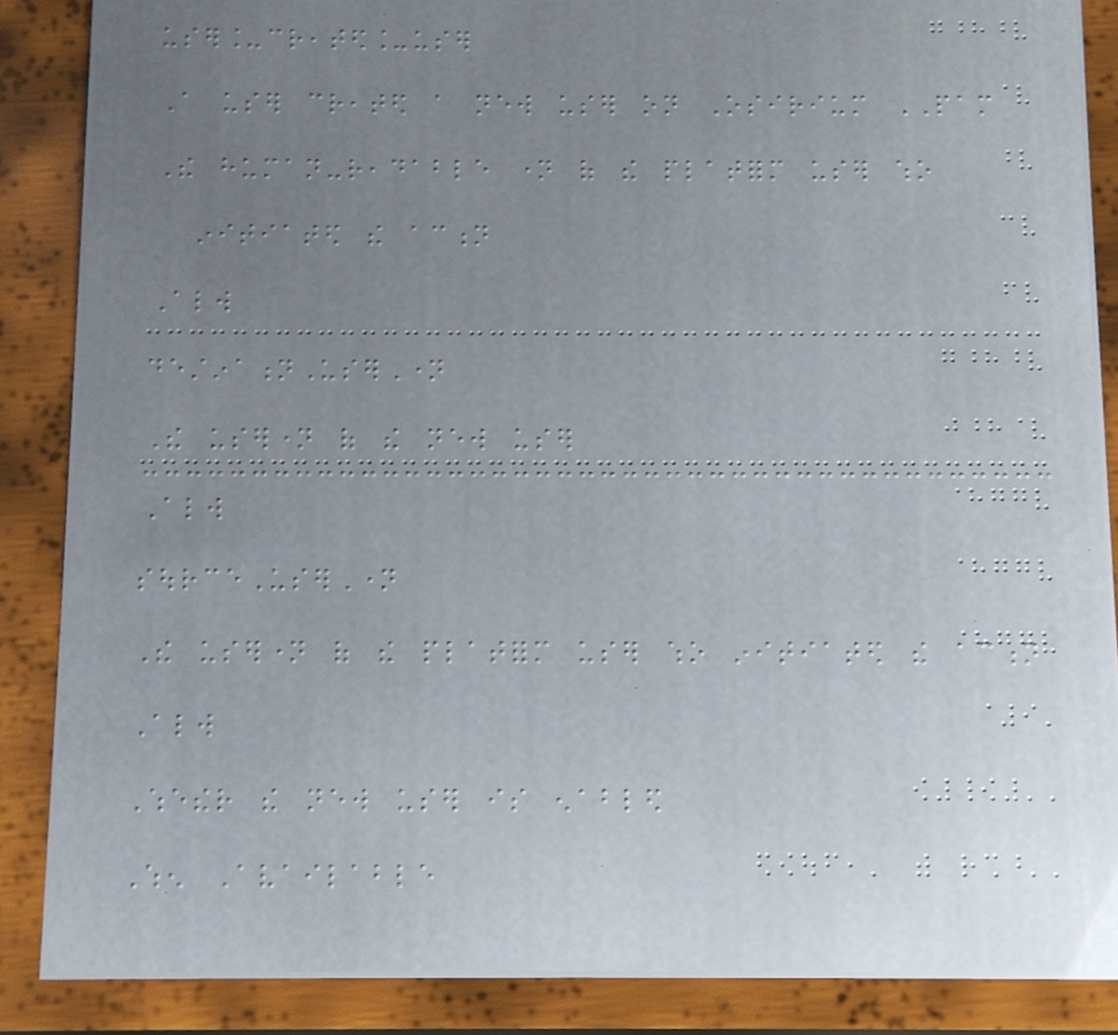user_created_user
A user created a new user on Osirium PAM
The human-readable name of the platform user who
initiated the action
Always
destinationUserName
The username of the new user
Always
sourceUserName
The username of the platform user who initiated the action
Always
Whether the new user is enabled
When Available
